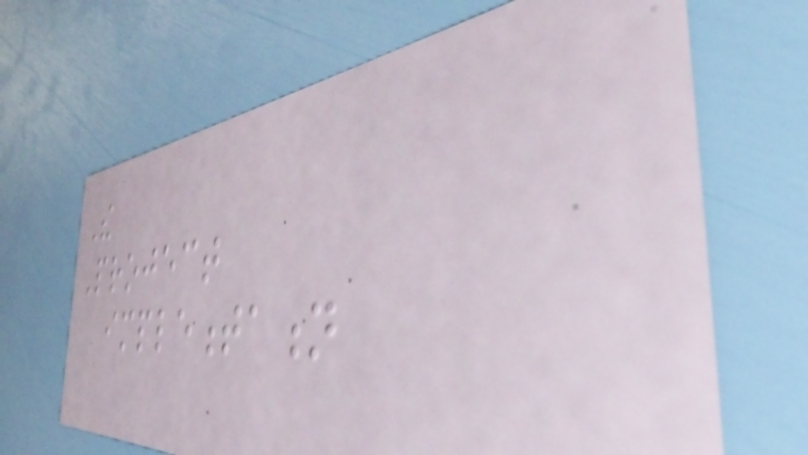The
Project
implementation
